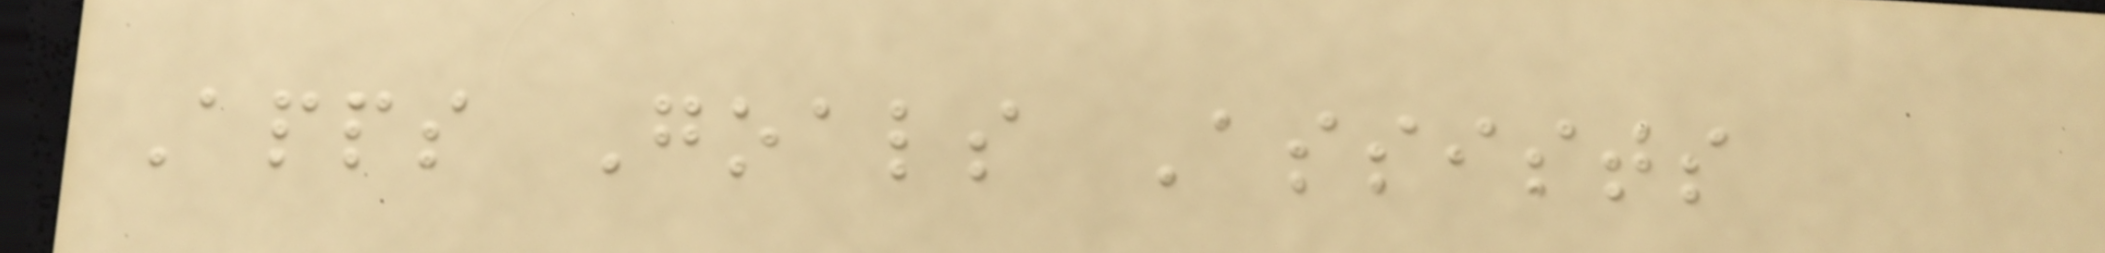Apps Goals Assists
